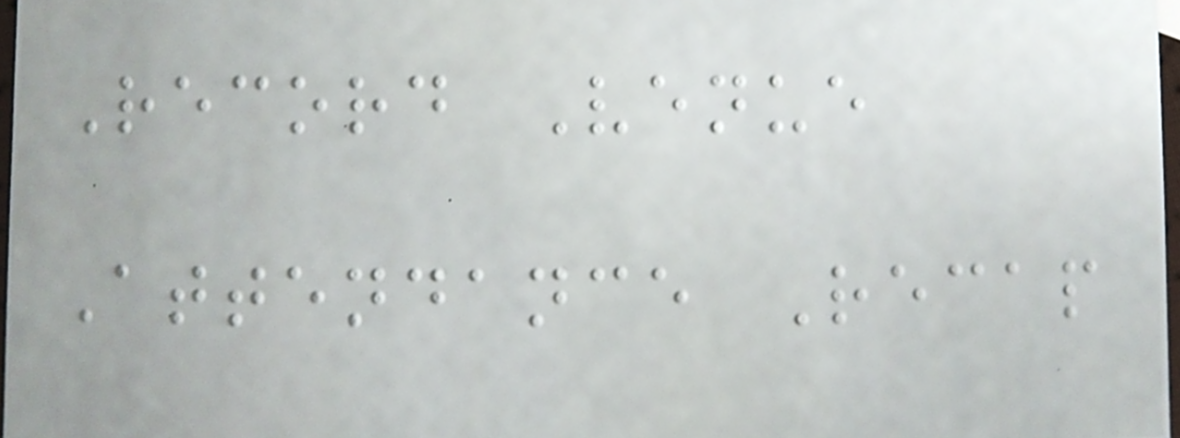Record Venue
Attendance Recap
